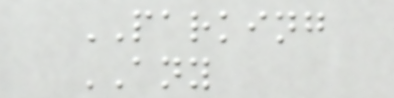PARKING
ANY
